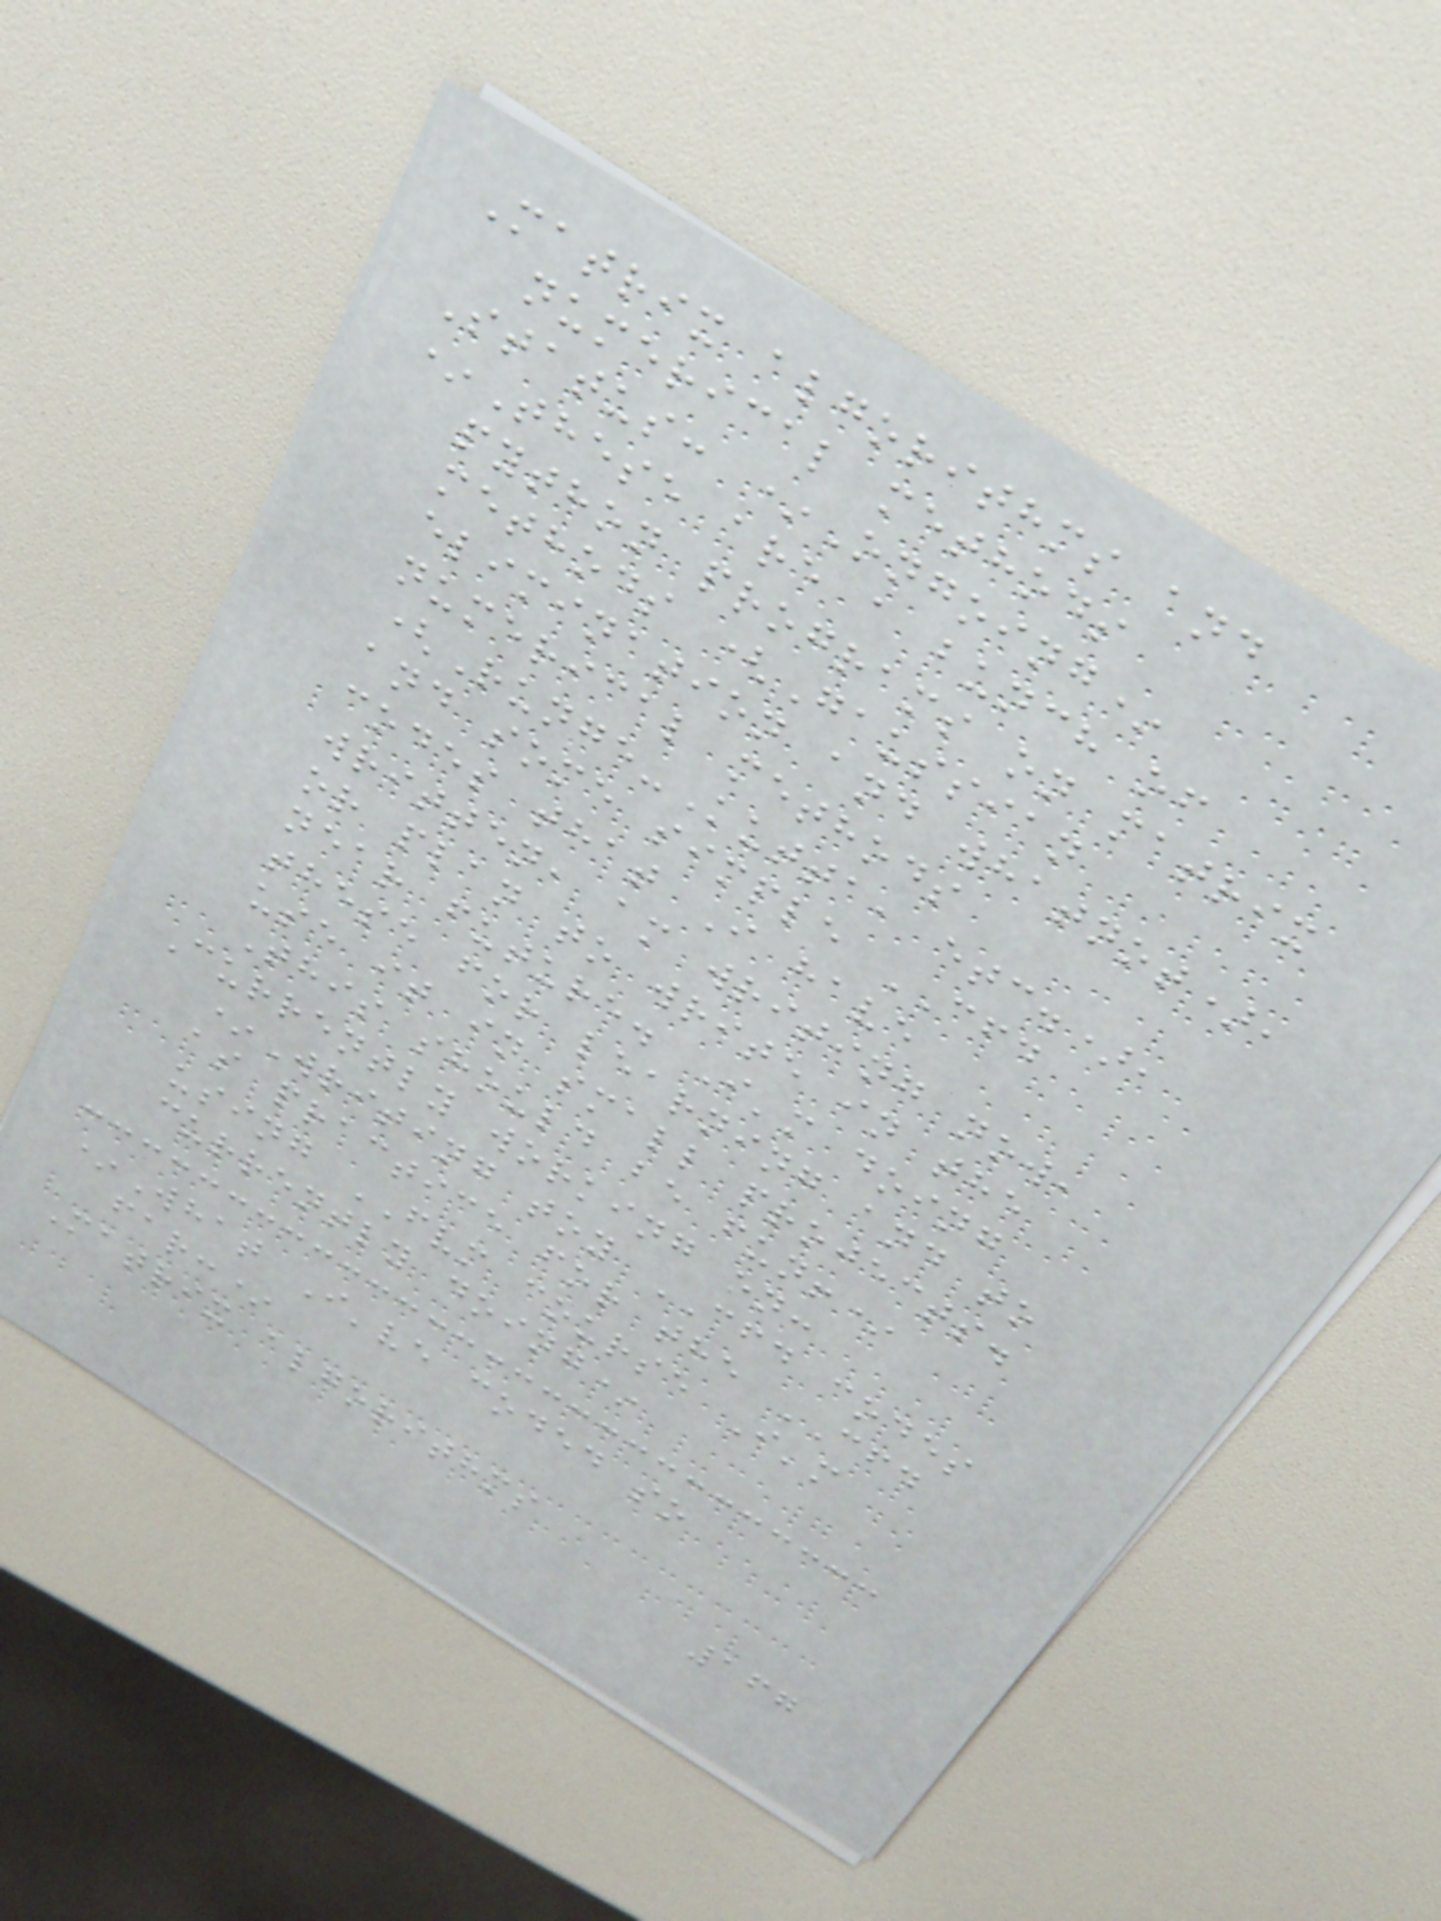Matrix algorithms and
numerical methods
Status: *Ongoing*
*These are a bunch of
python programs on matrix
methods (Gaussian
elimination and whatnot),
numerical methods
(Runge-Kutta, etc.),
and some simple CFD
codes that I have
written, am writing now,
or plan to write in the
near future. I'm doing
these for learning and to
use it in small projects.
This should be fun!*
Currently working on:
*Writing toy CFD codes
as practice for the CFD
using FVM course I'm
currently doing*
*What I've coded so
far:*
Matrix algorithms
167
